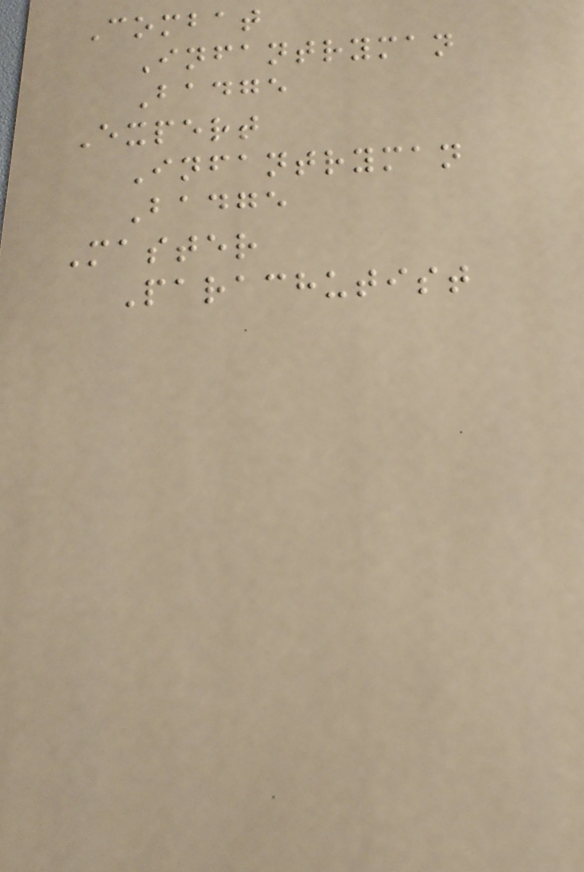Combat
Infantryman
Badge
Expert
Infantryman
Badge
Master
Parachutist
